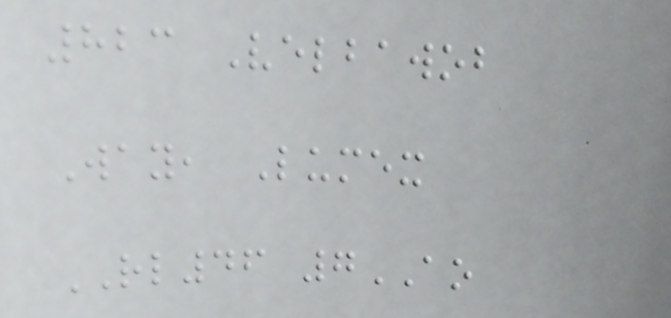823 Velbawob
Way, Lumex
RL46 7AO
